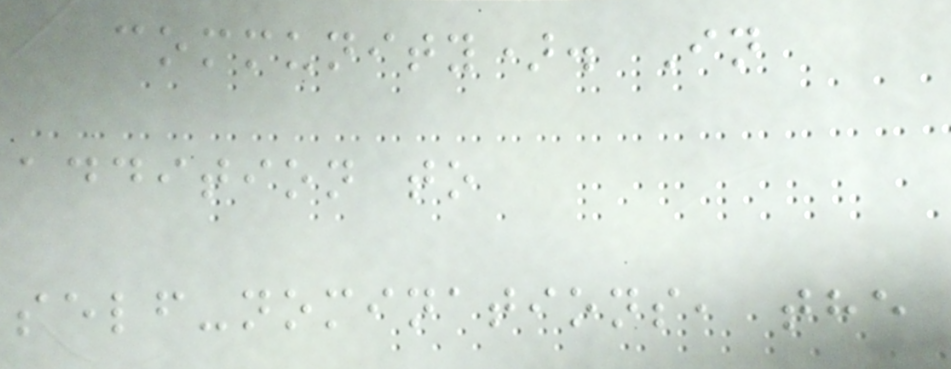community). In
addition to
self-nominations, the
